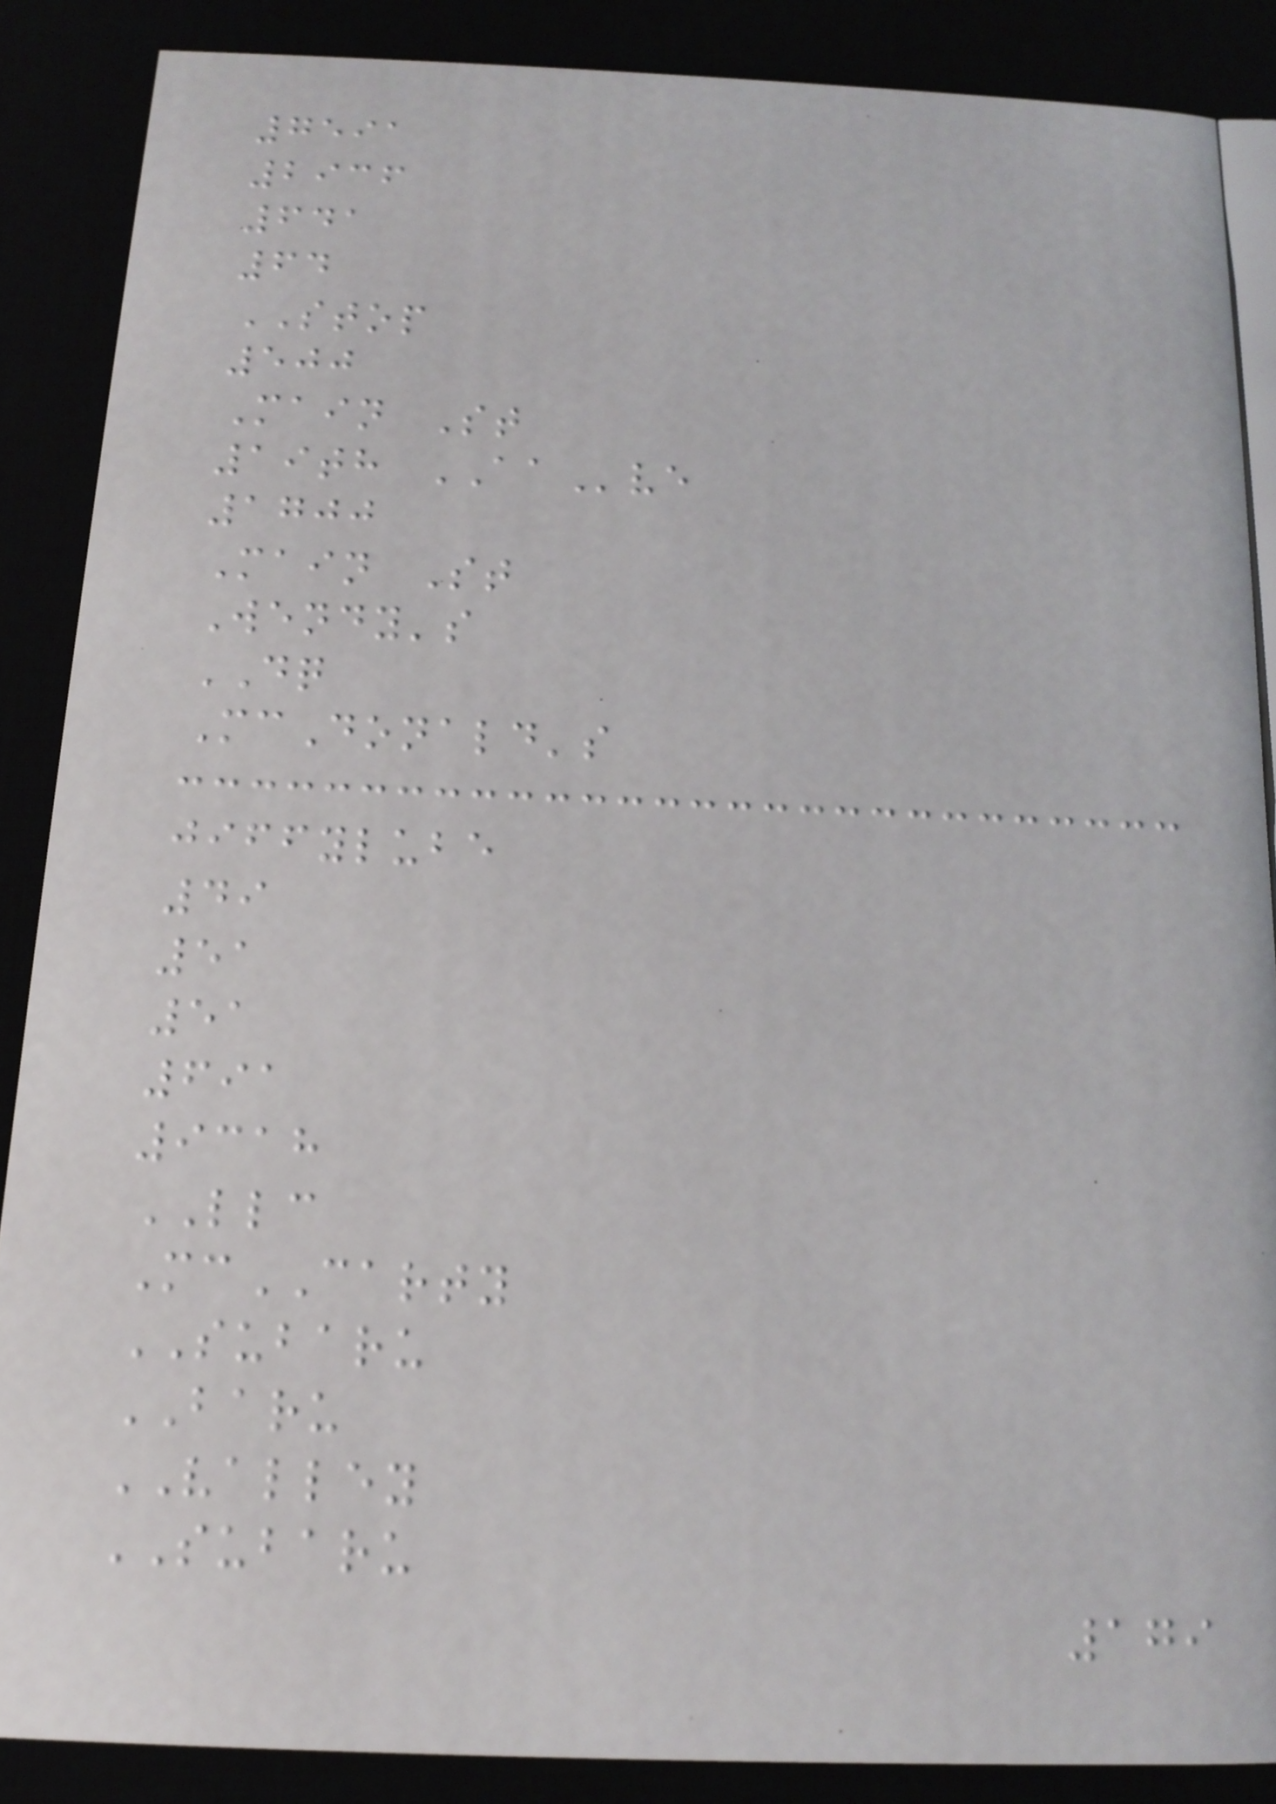7591
2936
641
64
STOP
500
Main St
19th AAve
1700
Main St
Wendy's
DQ
McDonald's
jiffylube
49
51
51
691
9318
LLC
McCARTY
SUBARU
BARU
VALLEY
SUBARU
179
